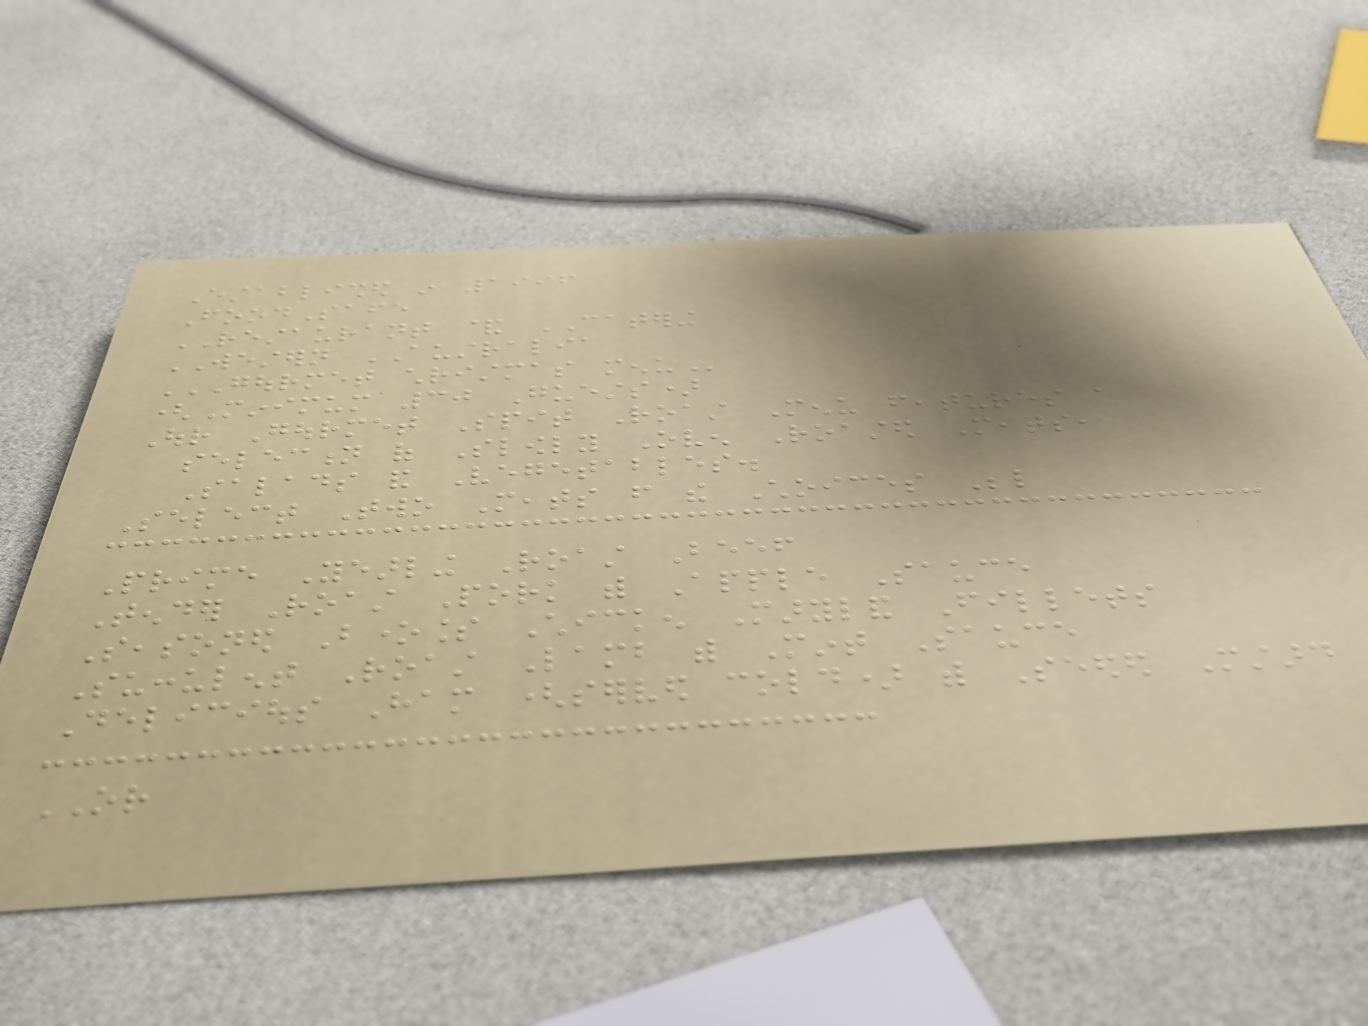Established in 1996
FoodSafe
RESTAURANT & CATERING
WESTERN AUSTRALIA
GOURMET CHRISTMAS MENU
(Minimum 30 Guests)
Our Gourmet Spit Roast Menu features a
selection of Slowly Oven Roasted Meats,
Salads and Vegetables.
Select Two Meats from the Choices Below
Prime Yearling Roast Beef
Tender Roast Pork with Apple Sauce
Seasoned Boneless Chicken Maryland Fillets
Succulent Roast Lamb with Mint Sauce
Delicious Ham (served cold) with Seeded Mustard
OR
